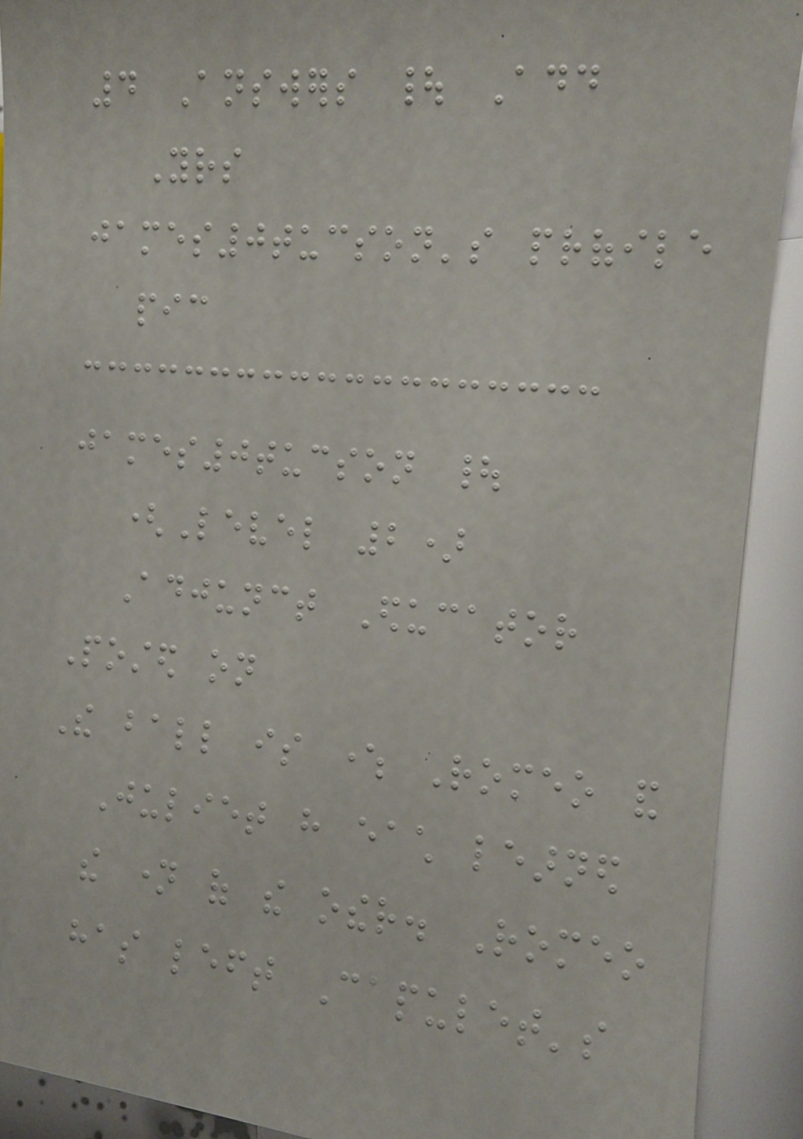4 Answers | Add
Yours
james0tucson's profile
pic
james0tucson |
(Level 2)
Adjunct Educator
Posted on
The ball is where Romeo and
Juliet have each learned
the name of the other. Romeo
has left Capulet's
